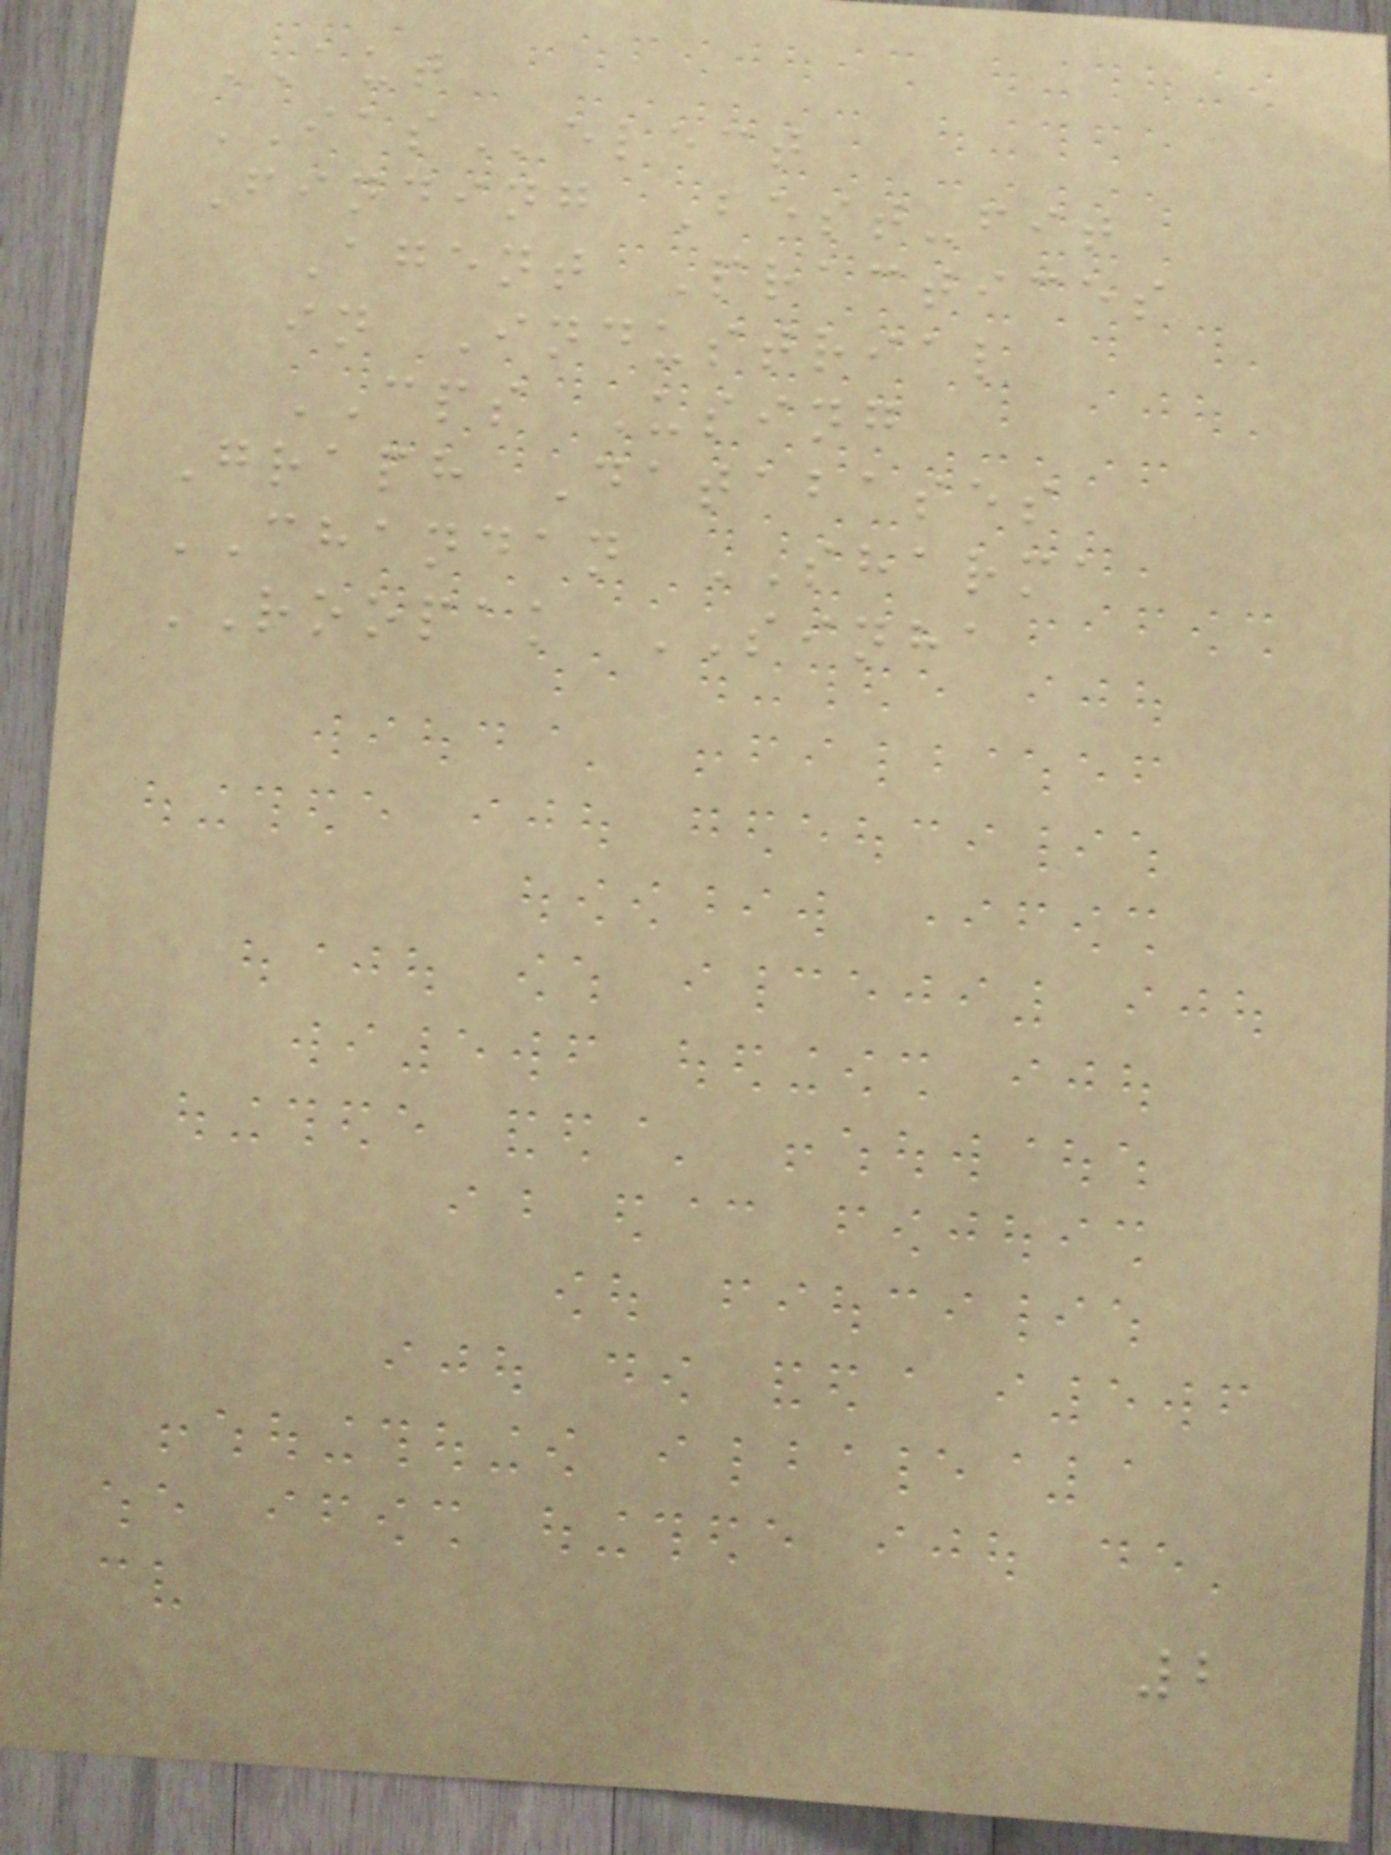AUT
IASelect
Finding Best-fit
Agent Practices
in Industrial
CPS Using
Graph Databases
CHANDAN SHARMA
ROOPAK SINHA
2
